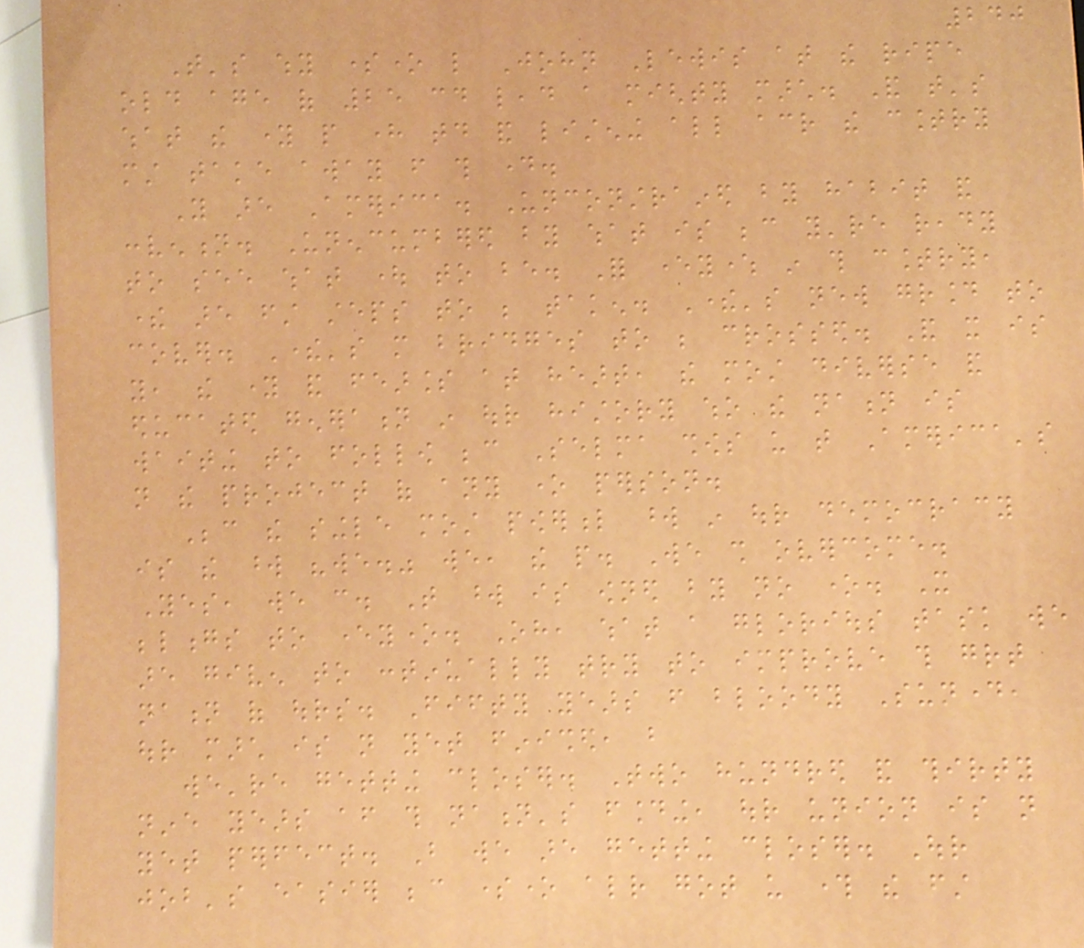240
That's why someone like John Lewis at the ripe
old age of 25 could lead a mighty march. And that's
what the young people here today and listening all across the country
must take away from this day.
You are America. Unconstrained by habit and
convention. Unencumbered by what is because you're ready
to see what ought to be. For everywhere in this country,
there are first steps to be taken. There's new ground to
cover. There's more bridges to be crossed. And it is
you, the young and fearless at heart, the most diverse and
educated generation in our history who the nation is
waiting to follow because Selma shows us that America's
not the project of any one person.
Because the single most powerful word in our democracy
is the word "we." we, the people. We shall overcome.
Yes, we can. That word is owned by no one. It
belongs to everyone. Oh, what a glorious task we
are given to continually try to improve this great
nation of ours. Fifty years from bloody Sunday,
our march is not yet finished, but
we're getting closer. Two hundred and thirty
nine years after this nation's founding, our union is not
yet perfect. But we are getting closer. Our
job's easier because someone already got us through the first
